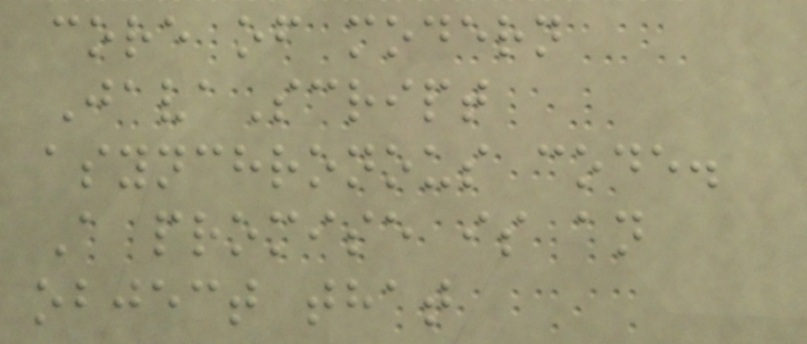core of modern
JavaScript
asynchronous code.
A promise is an
object that
